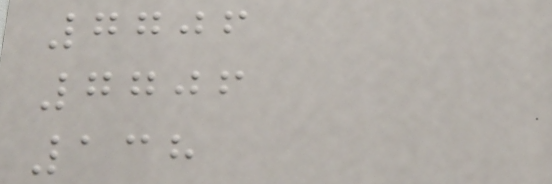7706
7706
138
